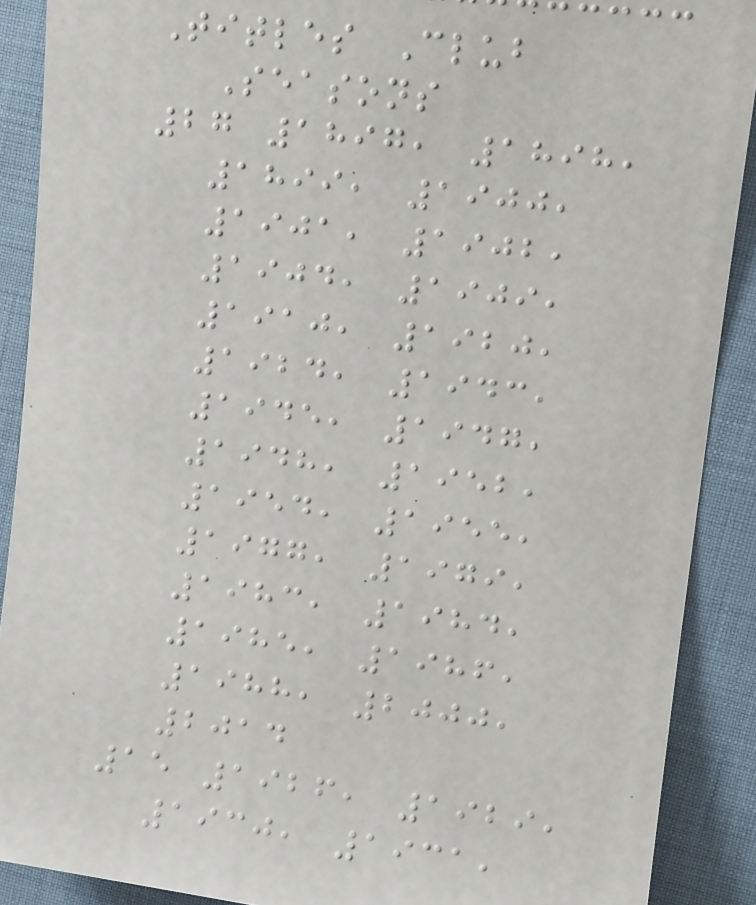Titles Club
Seasons
27 1897, 1898,
1899, 1900,
1901, 1902,
1904, 1909,
1910, 1920,
1924, 1943,
1945, 1947,
1948, 1952,
1954, 1955,
1977, 1979,
1983, 1984,
1985, 1986,
1988, 2000,
2014
15 1926, 1929,
1930, 1931,
